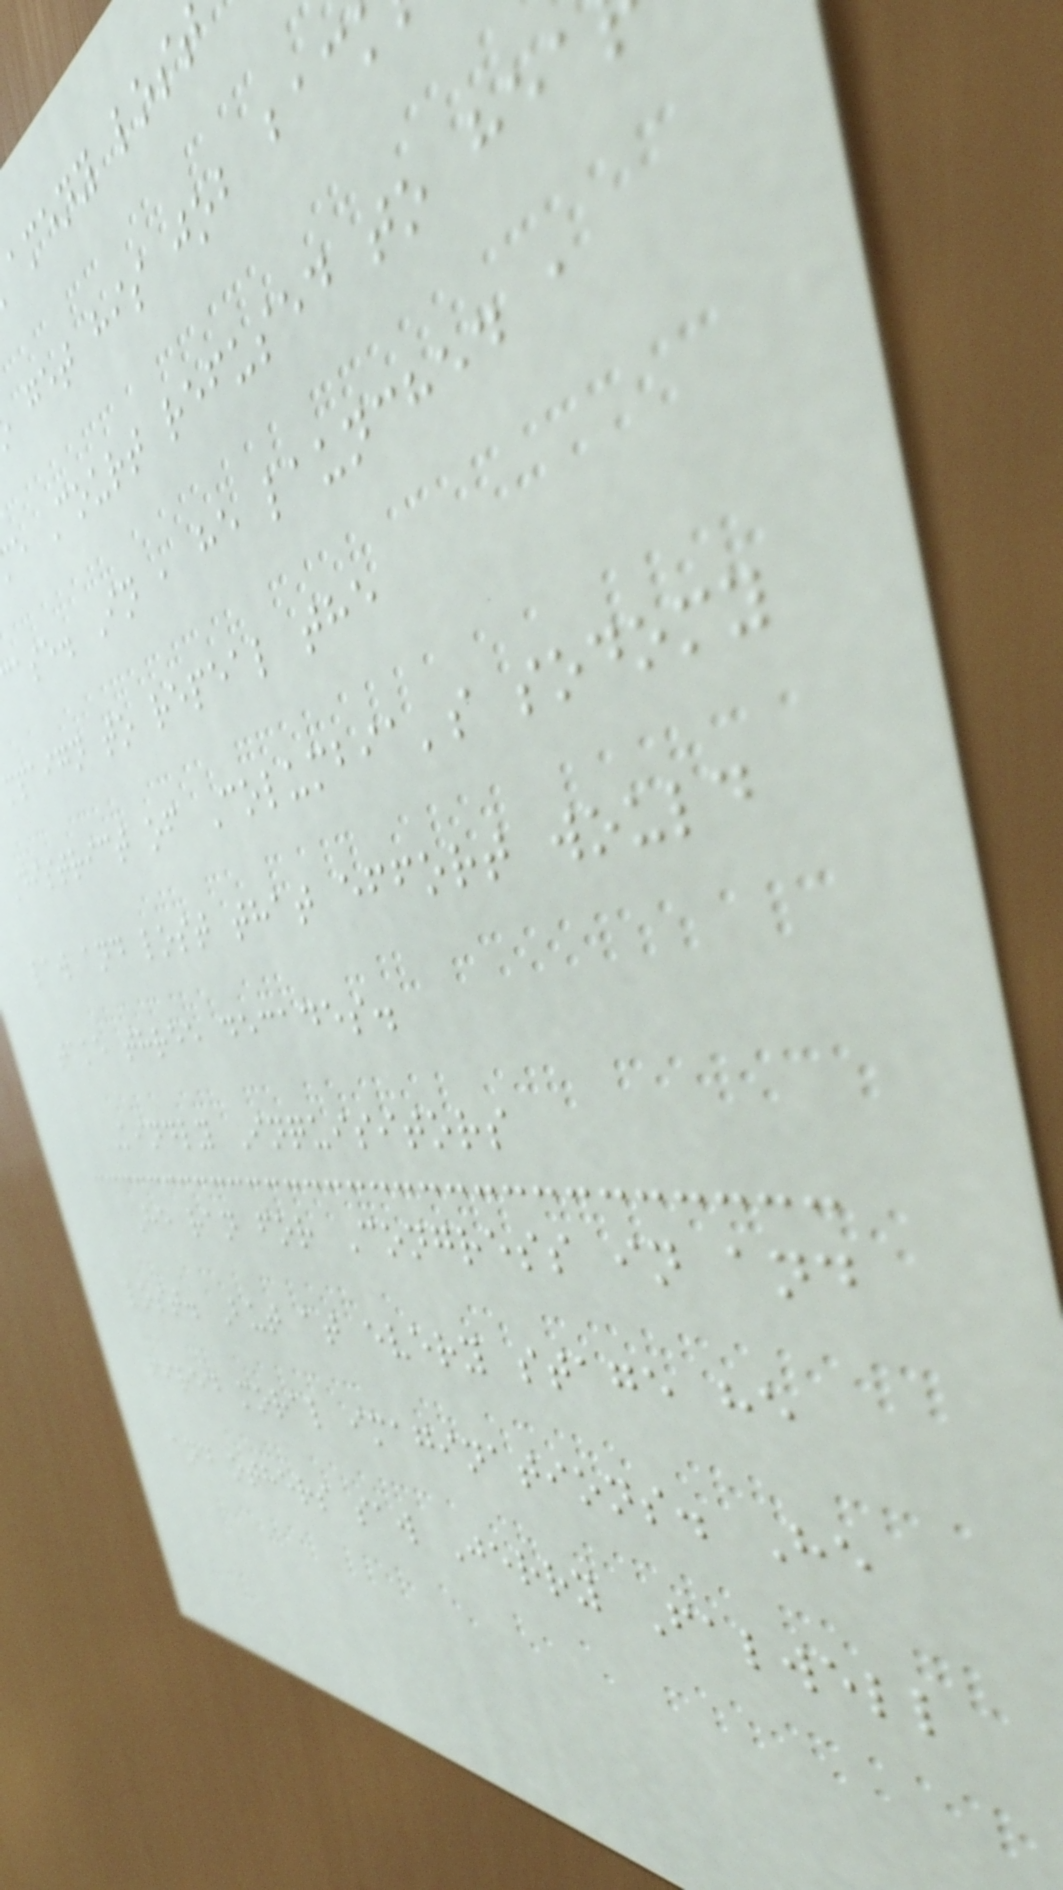ameny lost
get his job bac
e Court refused to hea
ase. In , he launched a
mpaign to repeal the
District of Columbia's sodomy
law and lost that effort would
take three decades.
Kindly Inquisitors
He ran for Congress in and
lost. But at every stage he
fired moral imaginations. He
and others saw Jerry Falwell
